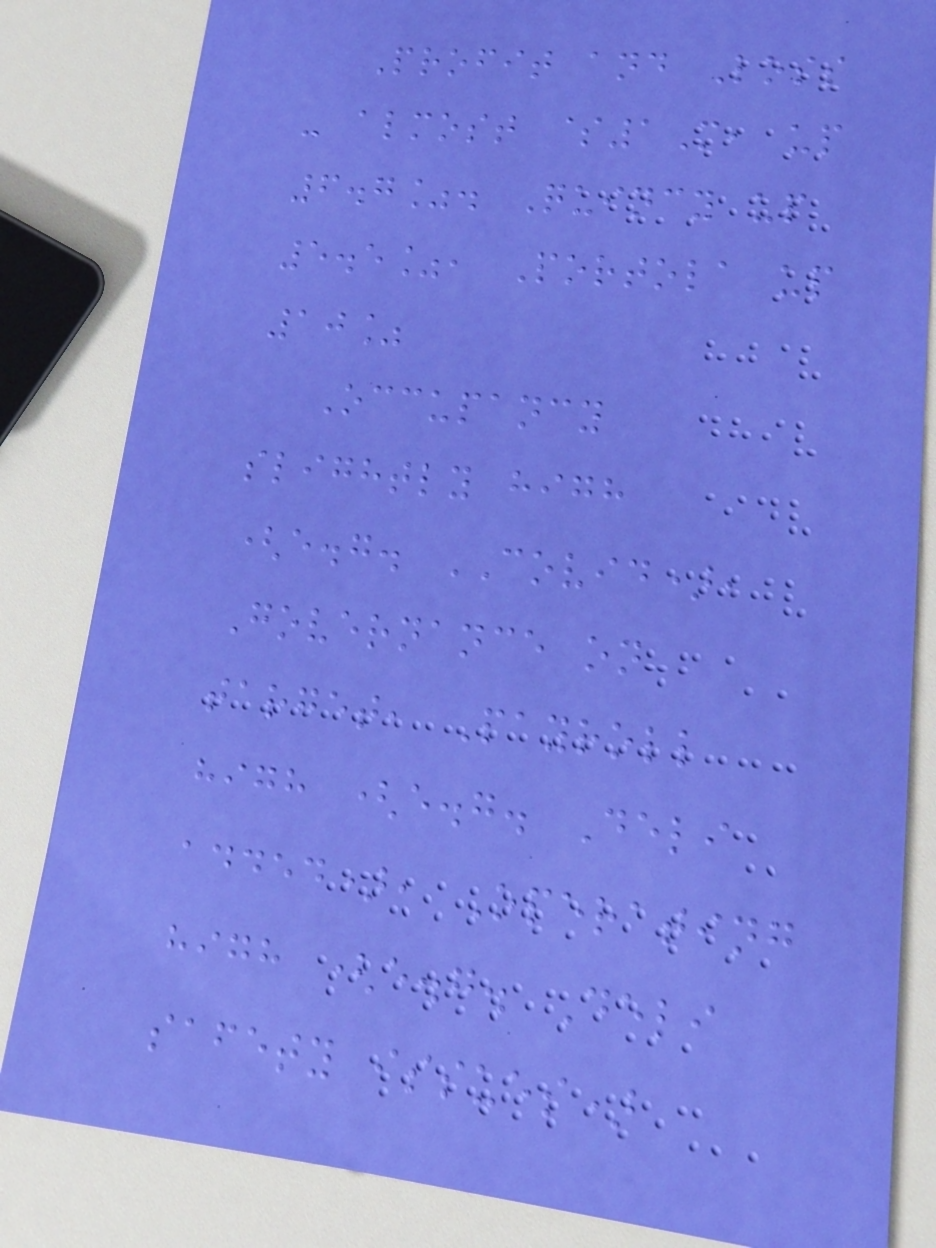Profit and Loss
- almost $1M, up
6.7%. Quincy up
5.5%, Portola up
10%
Occupancy
slightly high
(e.g. COVID),
Governance on
target, Payroll
high (e.g. Deli
added), Operating
high (e.g. Deli
safety issues)
